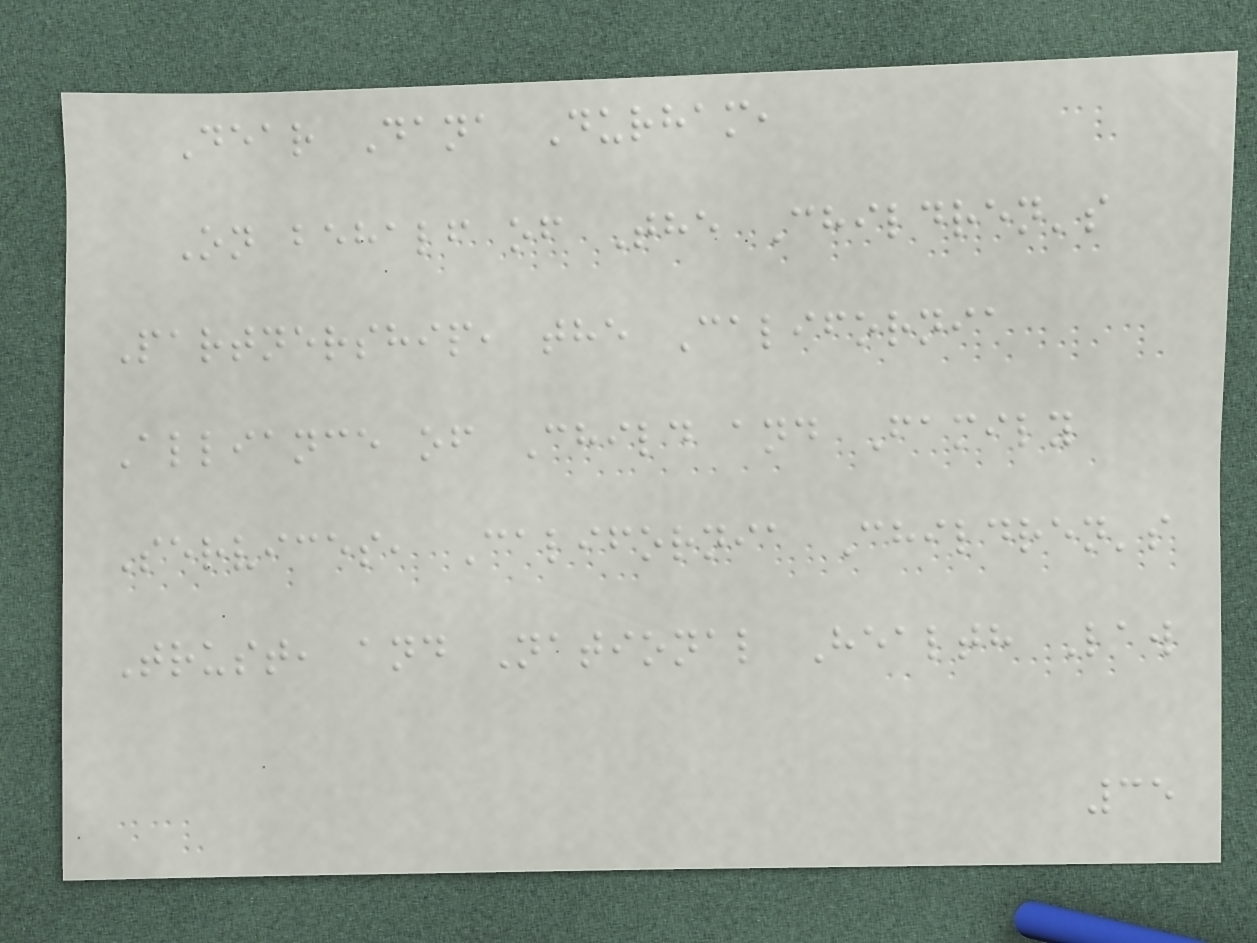Dear Dana Durham,
On behalf of The Children's
Partnership, the California
Alliance of Child and Family
Services, California Children's
Trust, and National Health Law
35
